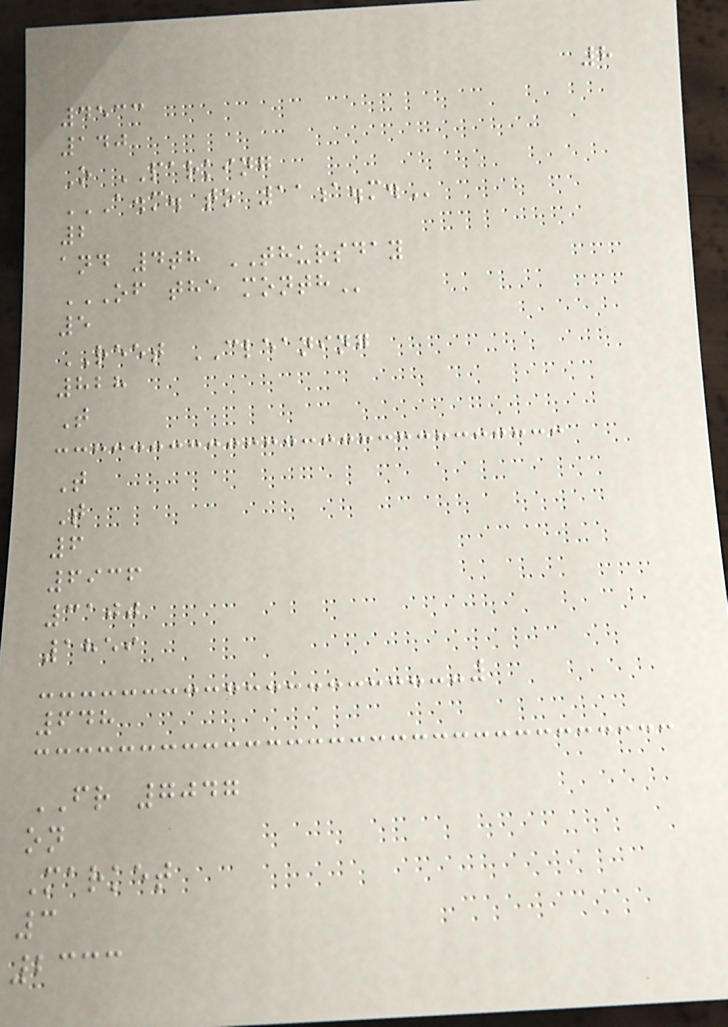8
4533
140
O PARKING
A.M. TO 11A.M.
2
and 4th THURSDAY
OF THE MONTH
5
REET CLEANING
828
T
T
T
6
6936
3100
1859
648
FR 7047
on
Market
3
2333
